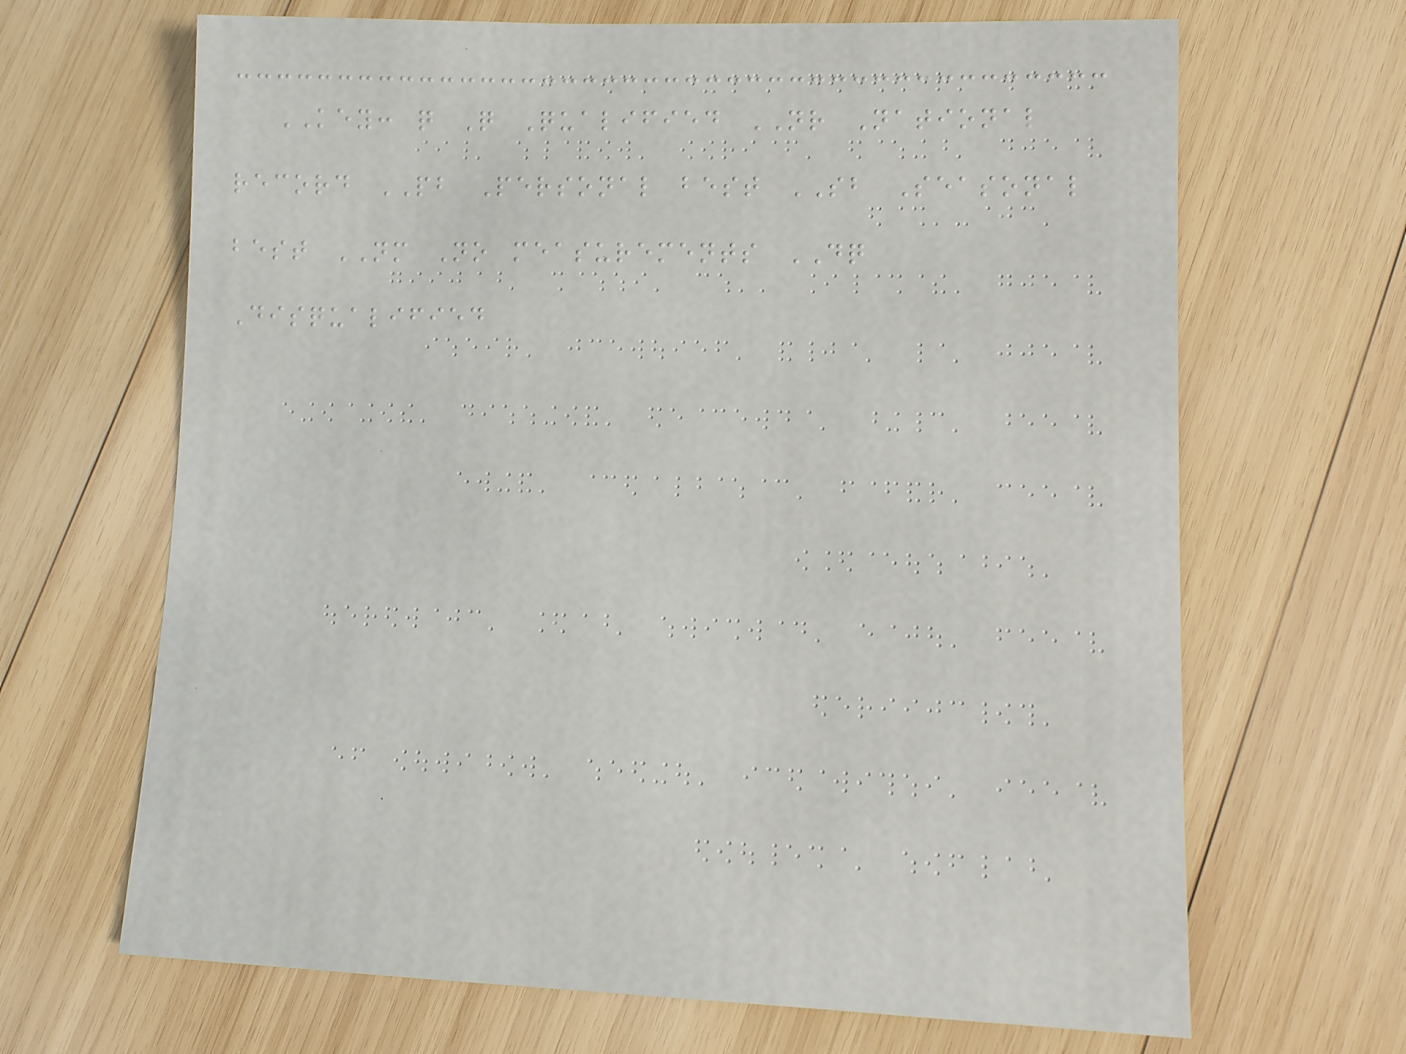KEY: q Q Qualified NR National
record PB Personal best SB Seasonal
best NM No measurements DQ
Disqualified
